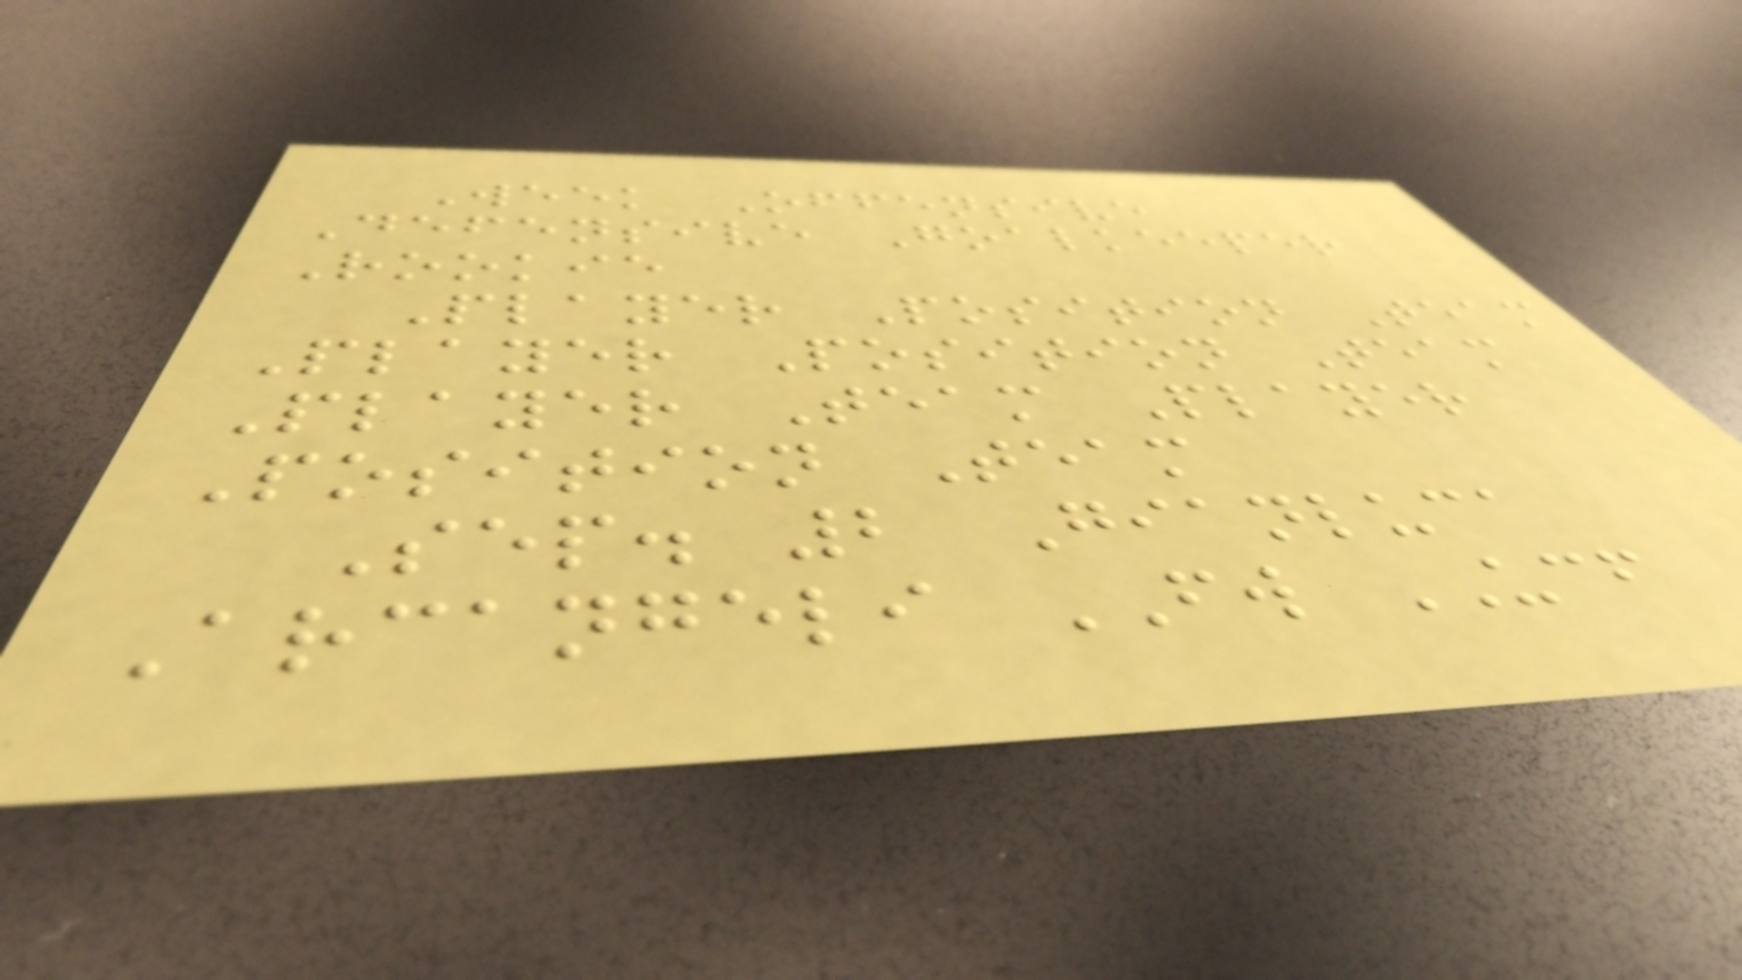Week Offensive
Defensive Goalkeeper
Rookie
Player Position Team
Player Position Team
Player Team Player
Position Team
Sep. 2 Gianluca
Arcangeli FW UCF
